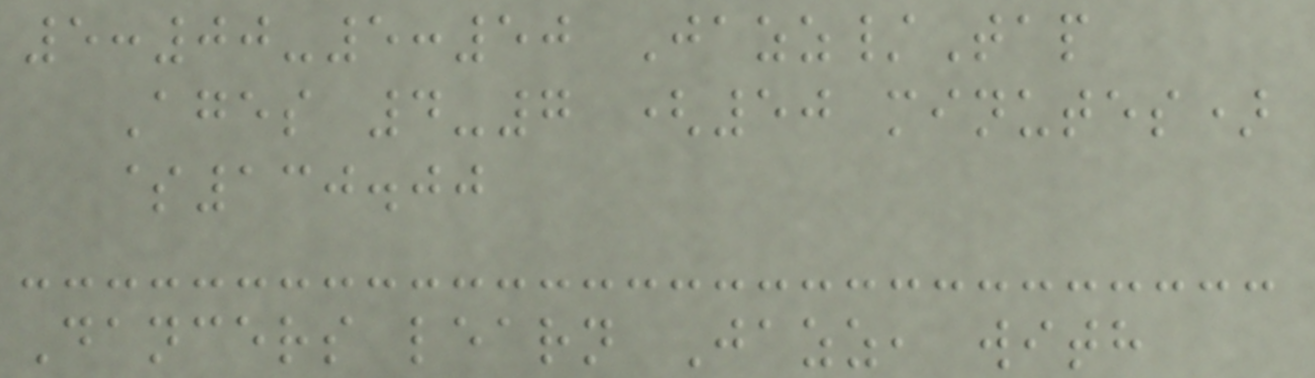5:00-5:50 Jazz/Tap
Ages 4-7 (50 minutes)
$130.00
Dancers learn Jazz, with
